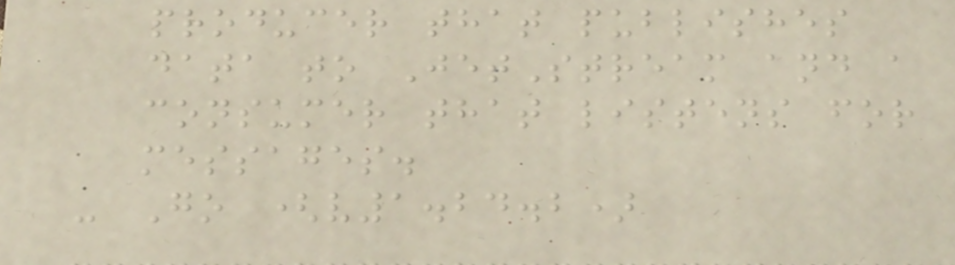producer that publishes
data to JetStream and a
consumer that listens for
messages.
- Go (v1.24.2)
